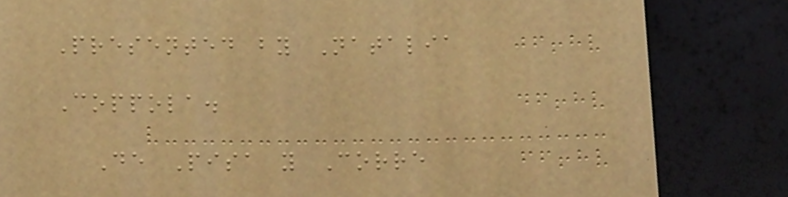Presented by Natalia
Coppola.
De Pisa y Corre
